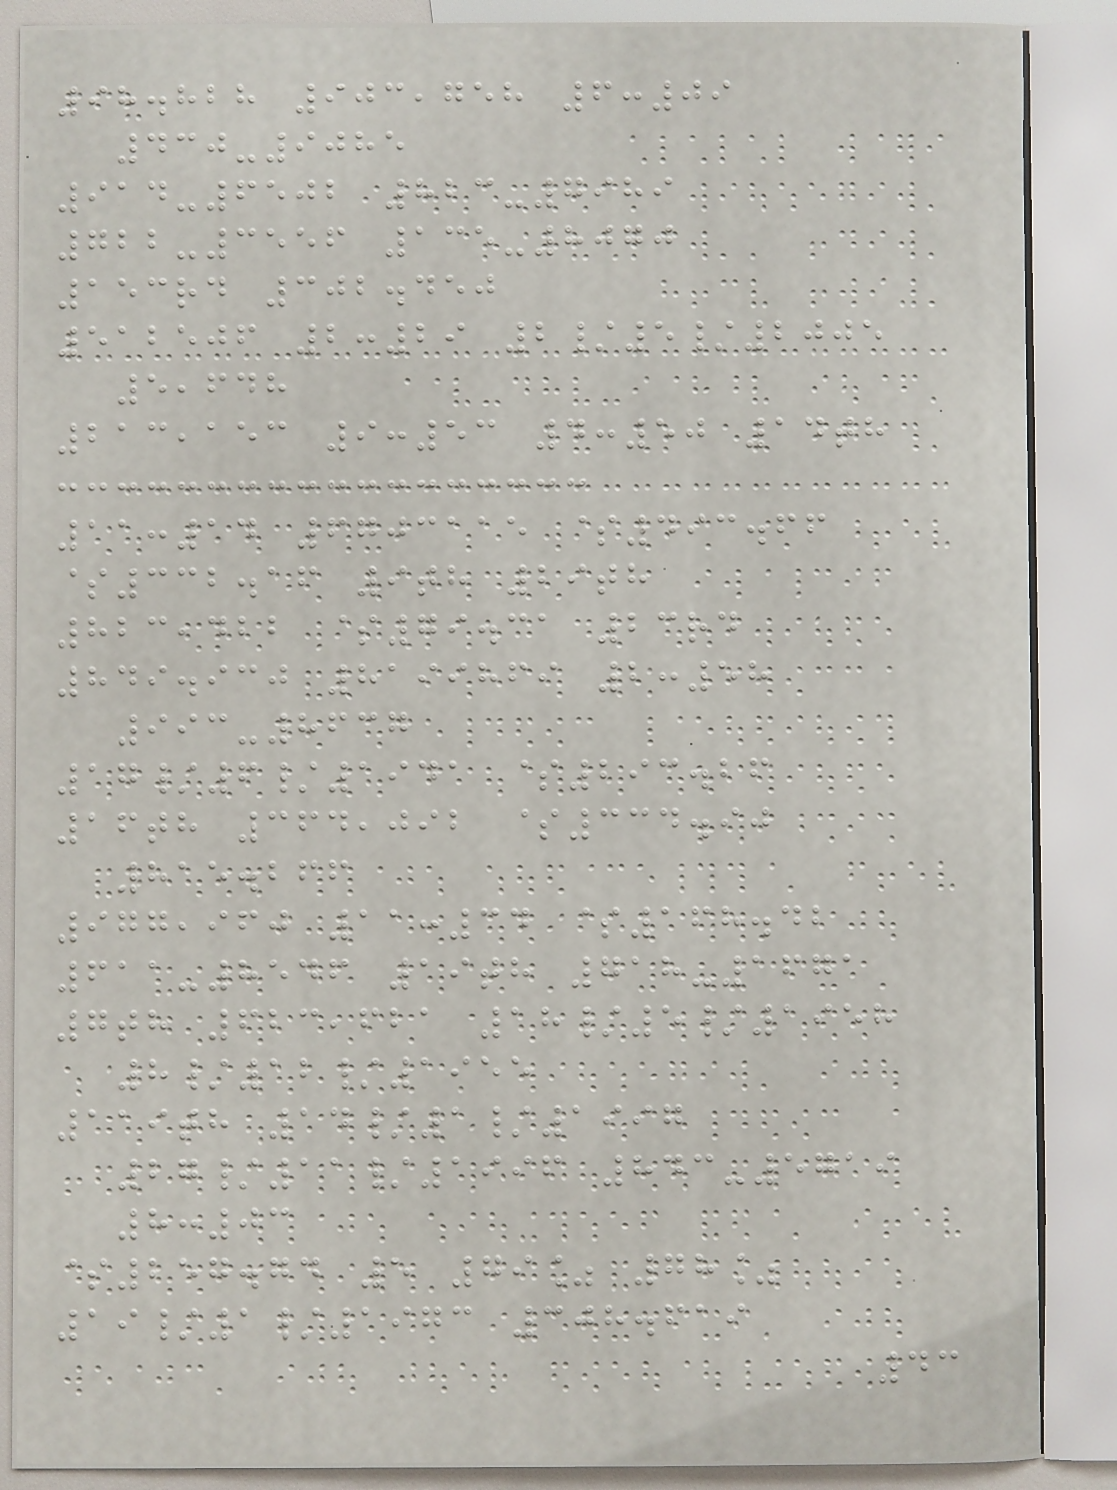98.828 903,758 6:09
430-9085
914-6502 823-7989
722-3556 135-8070
153rd 302.450
512506 2:29 2/5/2005
5,648
213,153 9:53 4:50 14th
11:14 6703115 $493.66
$332.16 9th 29th
823,422 $79.31 23rd
849.930 8199869 2:58
993-8637
17/6/1941 $293.26
16th 364,092 $334.90
815.266
977,960 11:34 $168.42
611-8546 19th 718-1671
7th 623,621 18/5/1958
8/12/1955
119th 14/1/1997
27/11/1996 843-5719
8:03
$257.74 5 79% 78%
19/1/1973 308.619
43
